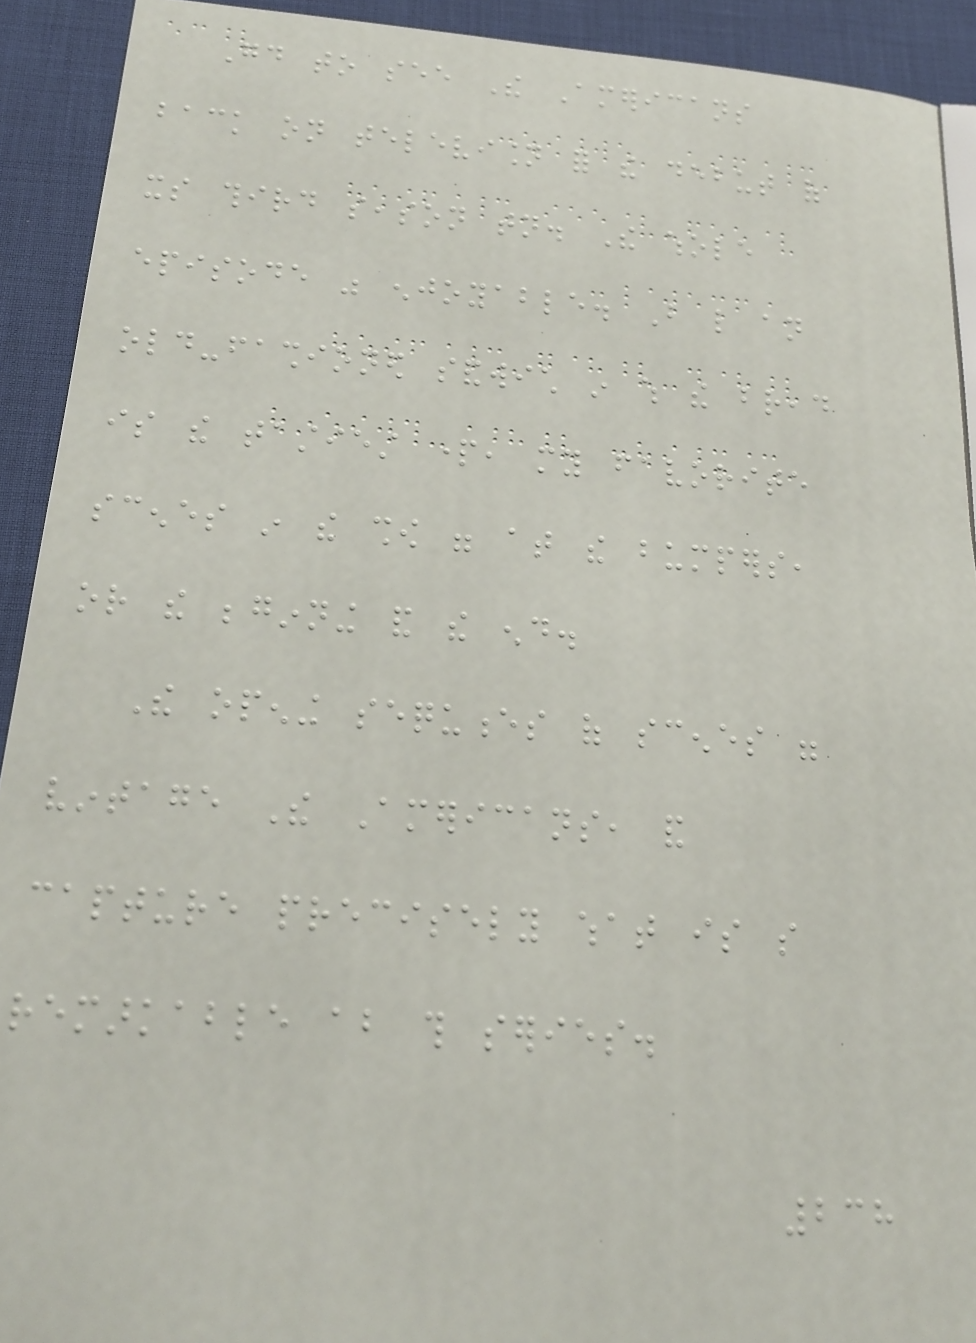Good to see The Americans
back on television for the debut of
its third season tonight. The whole
episode was enjoyable. But like an
old-fashioned sandwich in which the bread
is the tastiest part, my favorite
scenes in the show were at the bumpers,
or the beginning and the end.
The opening sequences of scenes were
vintage The Americans, and
capture precisely what is so
remarkable about this series.
238
